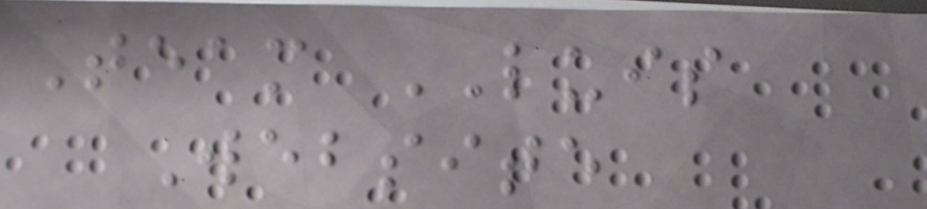Team LUIS
Website
